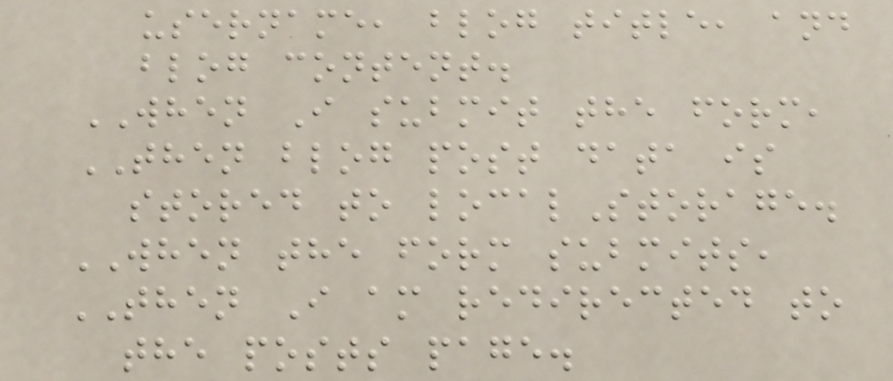username, blog title, and
blog content.
WHEN I submit the form,
THEN blog post data is
stored to localStorage.
WHEN the form submits,
THEN I am redirected to
the posts page.
